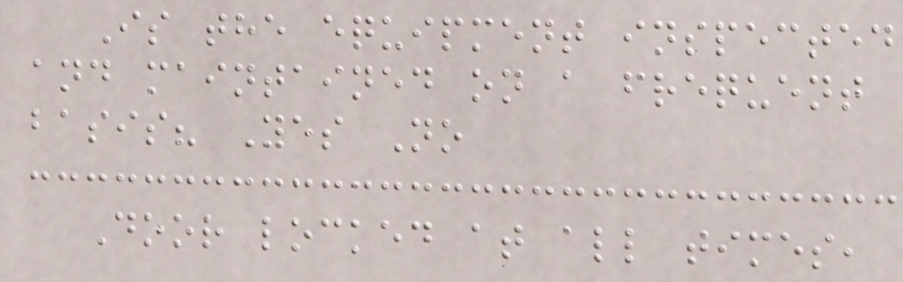Is the equipment inspected
and maintained on a frequent
basis? Yes No
Door locked at all times,
